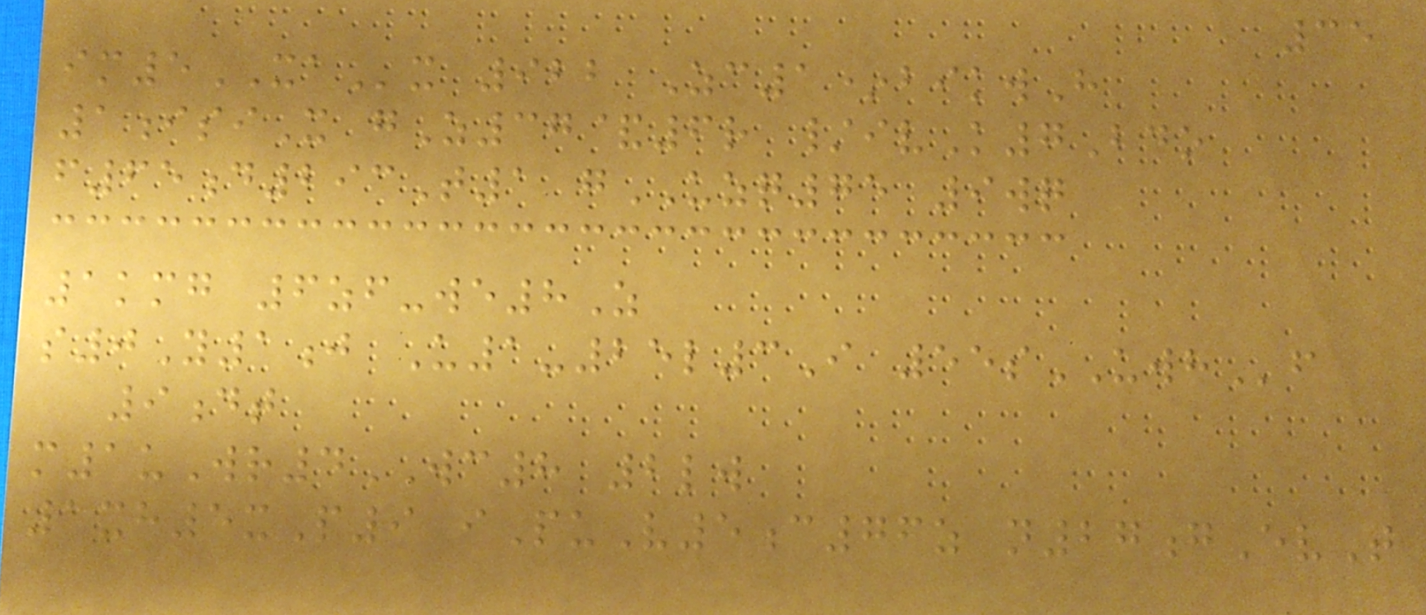35
im5XAx 922 Zc1*bikwH
1isiX gZ37&6r /ivK7Bdo
f65d293T1 gUZQ75 9wq
1kmg 6zf-we8Z
s0Y1j U1-25l3I 55sUWHf
9dt
m1uWr4WC8 2lw
1xh5xP9 iPuV5c76z n27gEvT
